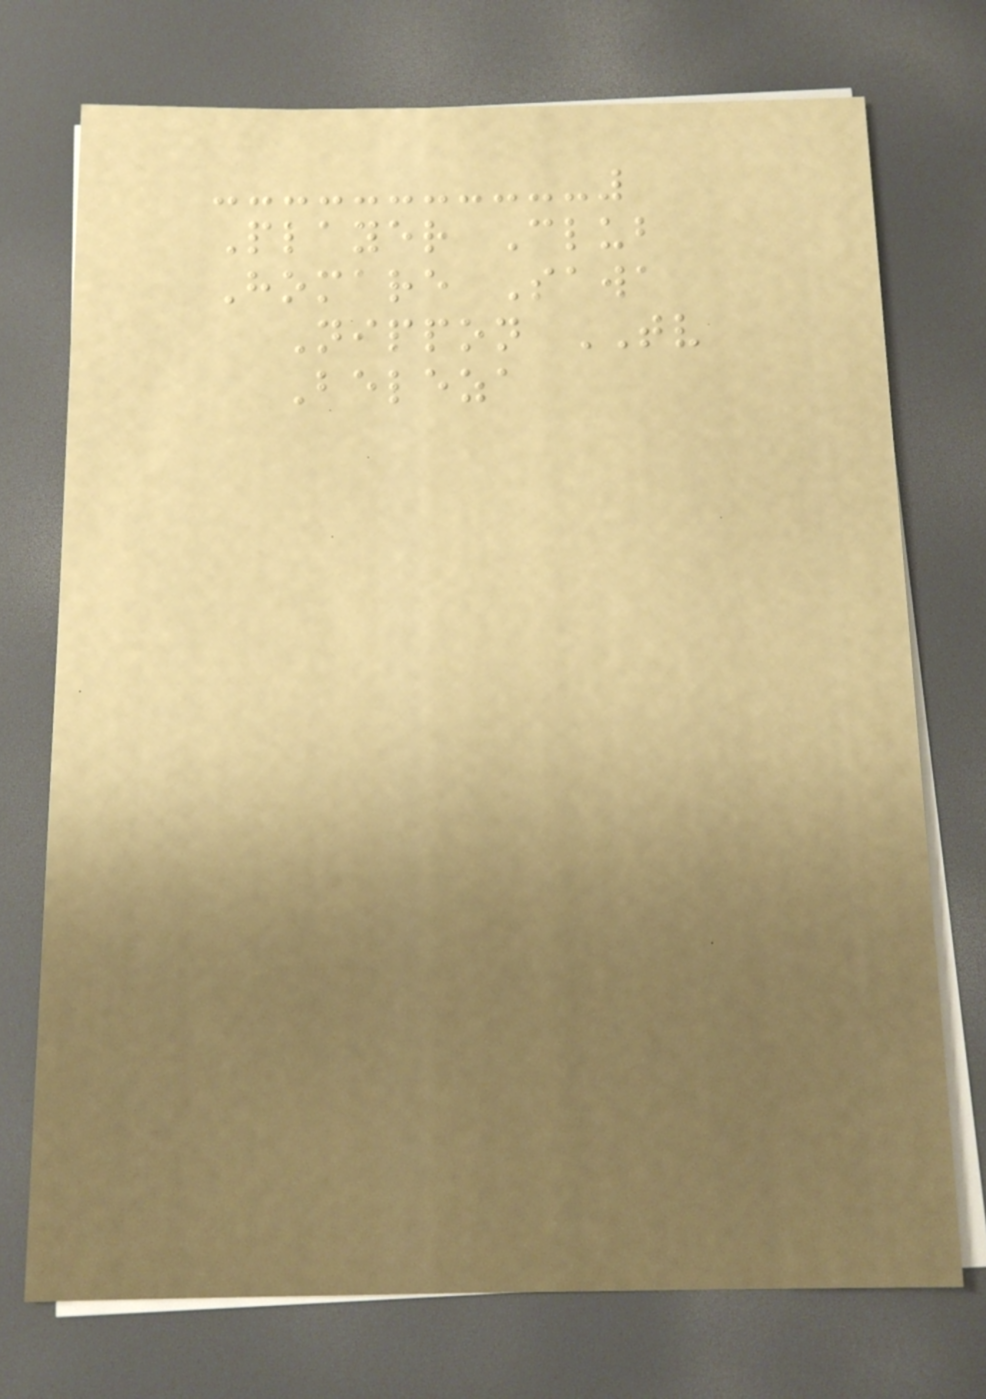Player Club
Homare Sawa
Nippon TV
Beleza
